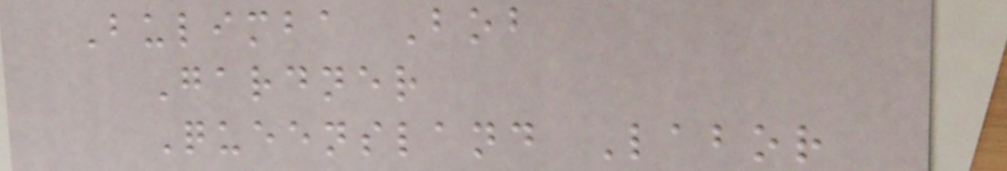Bulimba Bob
Gardner
Queensland Labor
